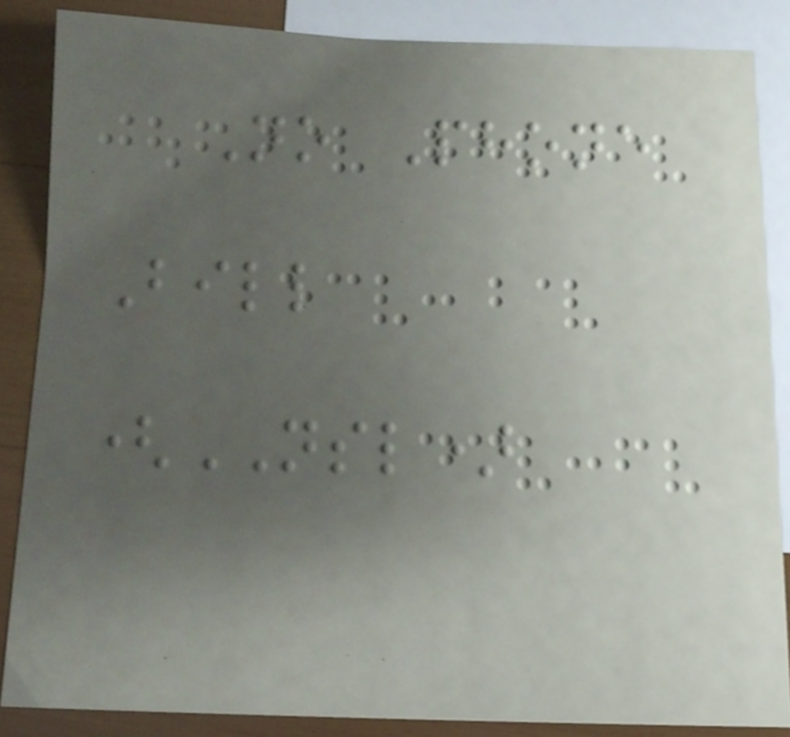No Phone
Bill
(NSL)
